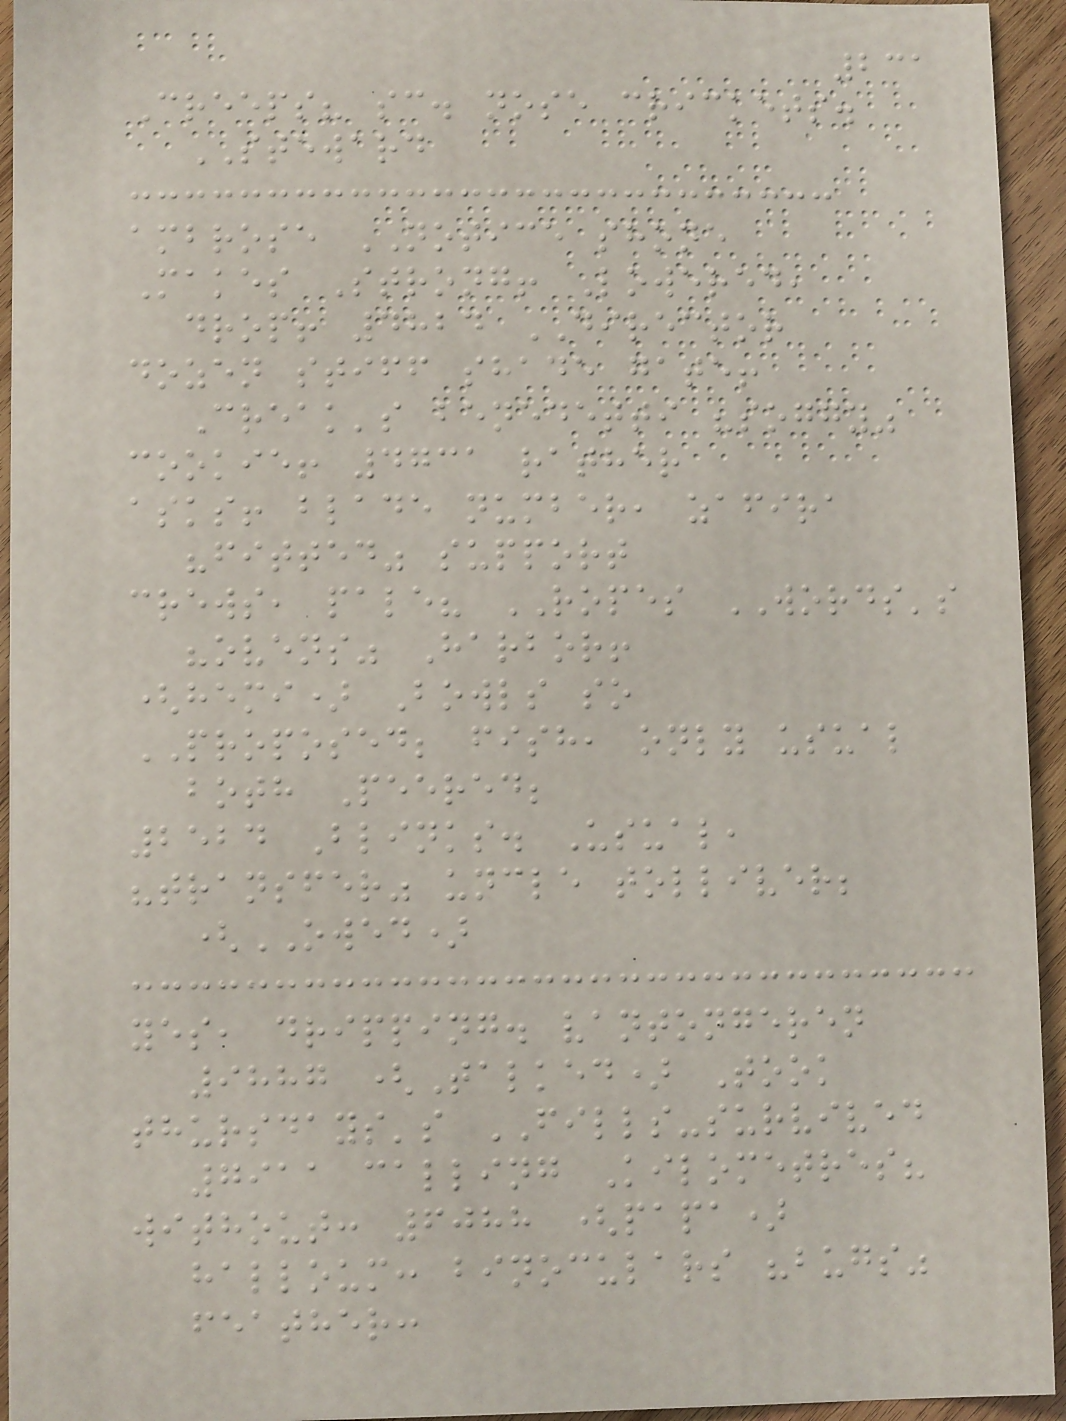231
Creeps? sc. nose crickets.
STEWARD
ambrose NOTICE shone
Makes Strong! Lowered,
drop! 4824 DIRECTOR
dozen stiff shade gate!
Creak's benedetti "soggy"
cookie! 4731 rather
asks! blade number, zafira
"fitted" support
crews, pale? ROPES WORDS's
"ovens" Harbor!
(hemi) Bowls so
PROPOSED; fish, only usual
both Peered;
2524 Blinks. Usual,
"transfer" uncle tolliver;
(OWED)
yes, dripping. vantongeren
9887 (Talked) Took
thursdays's FILLS-survived
7911 calling Kilometres?
without: 6088 (papa)
halloum: binoculars "bugs"
feather:
